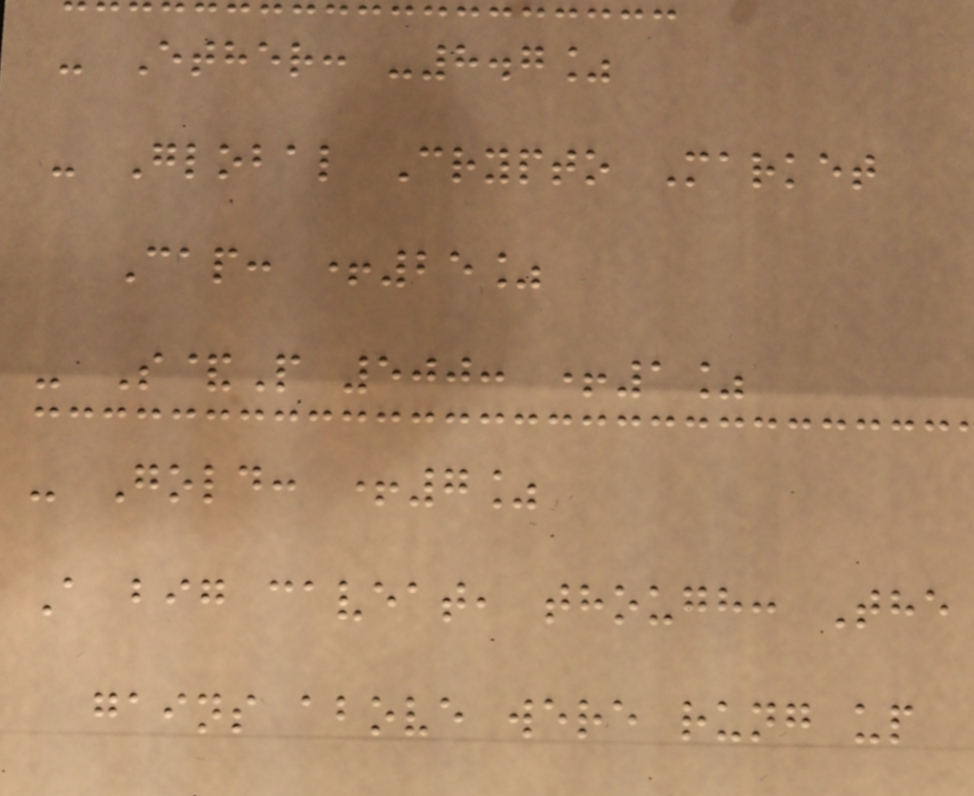- Ether: -8.7%
- Global Crypto Market
Cap: +25%
- S&P 500: +1%
- Gold: +7%
A big caveat, though: The
gains above were rung up
